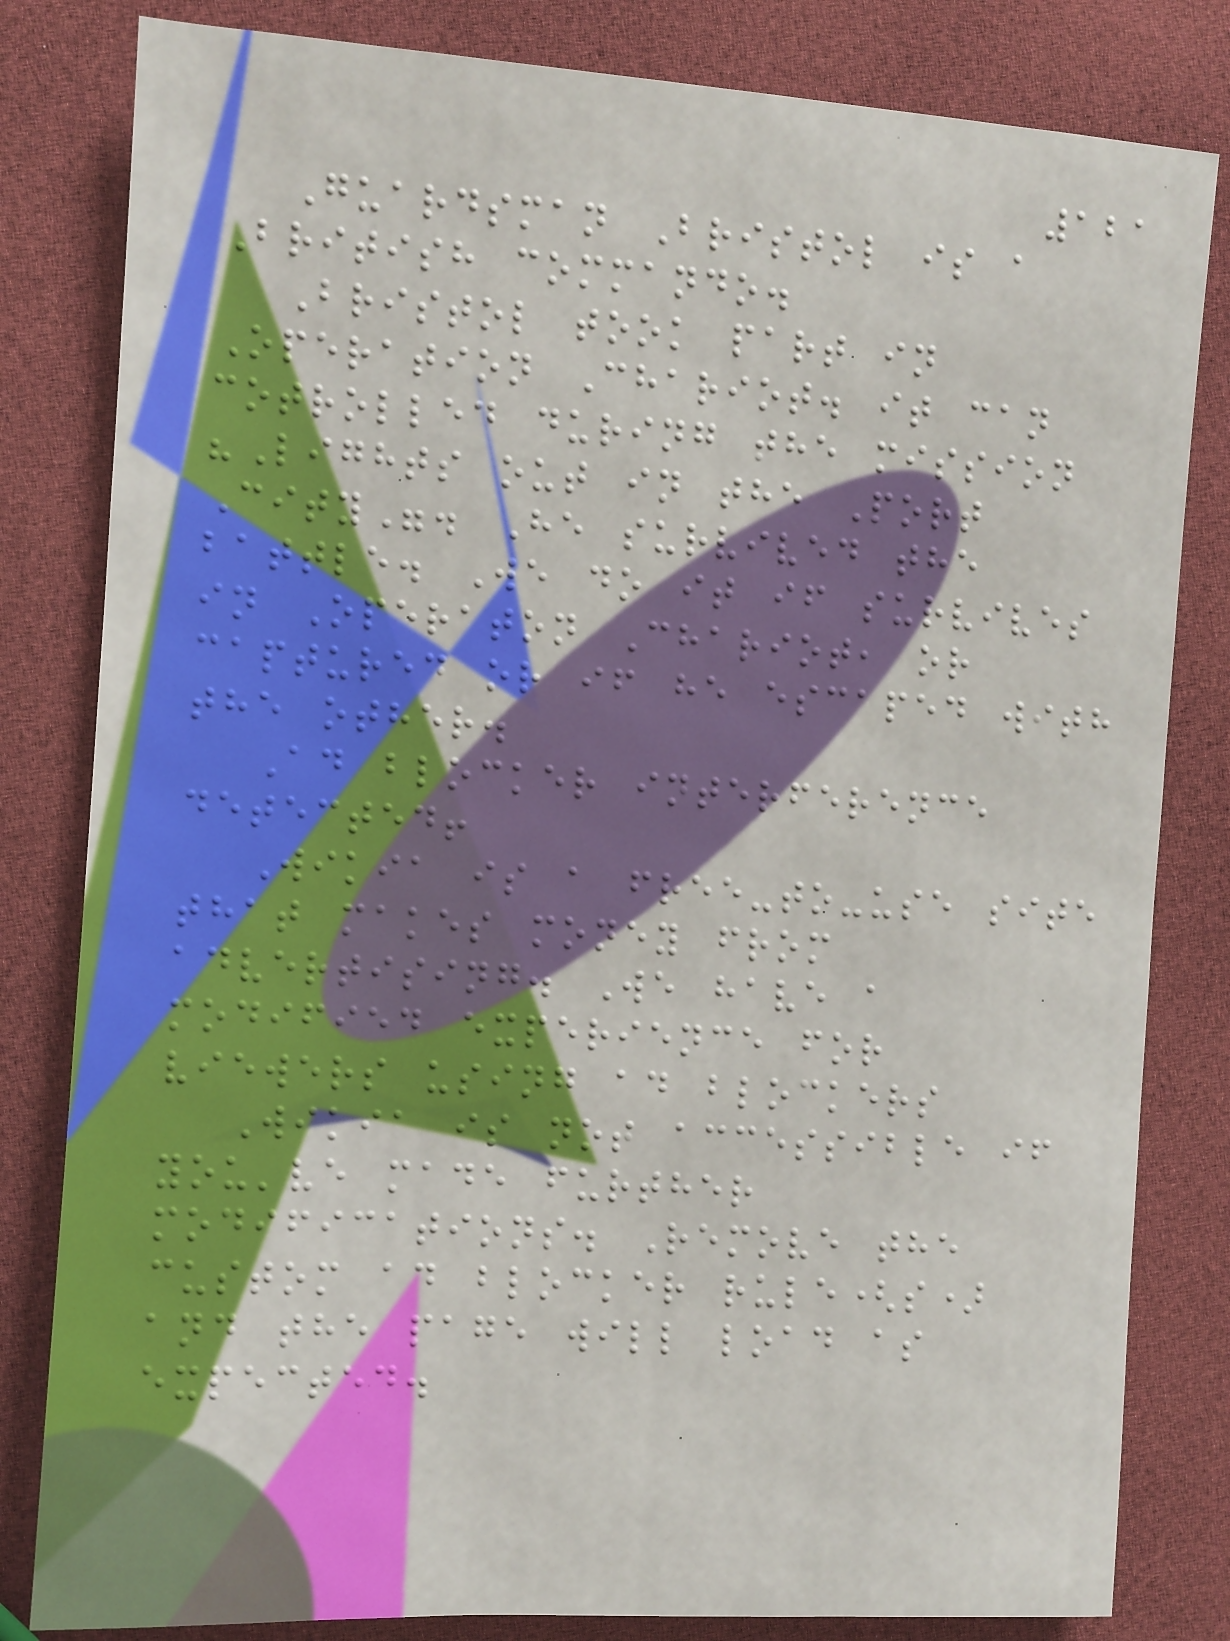121
Guardsman Bristol is a
British commando.
Bristol took part in
Operation Chariot. it can
cotrolled during the mission
"Lights out in the Port
City". He survived the
battle. We do it if survives
in Operaton Chariot, or
captured or if he escaped with
the other.
Ad blocker interference
detected!
Wikia is a free-to-use site
that makes money from
advertising. We have a
modified experience for
viewers using ad blockers
Wikia is not accessible if
you've made further
modifications. Remove the
custom ad blocker rule(s)
and the page will load as
expected.
